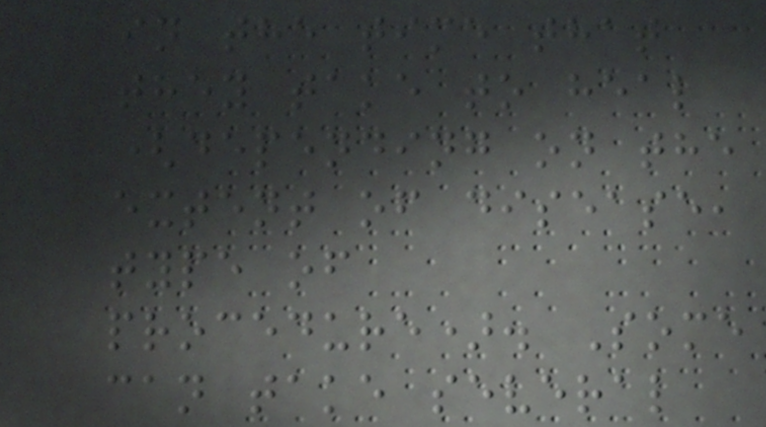in the time that
they take to heal
(depending on the
extent of disease,
type of
procedure). Some
can take several
